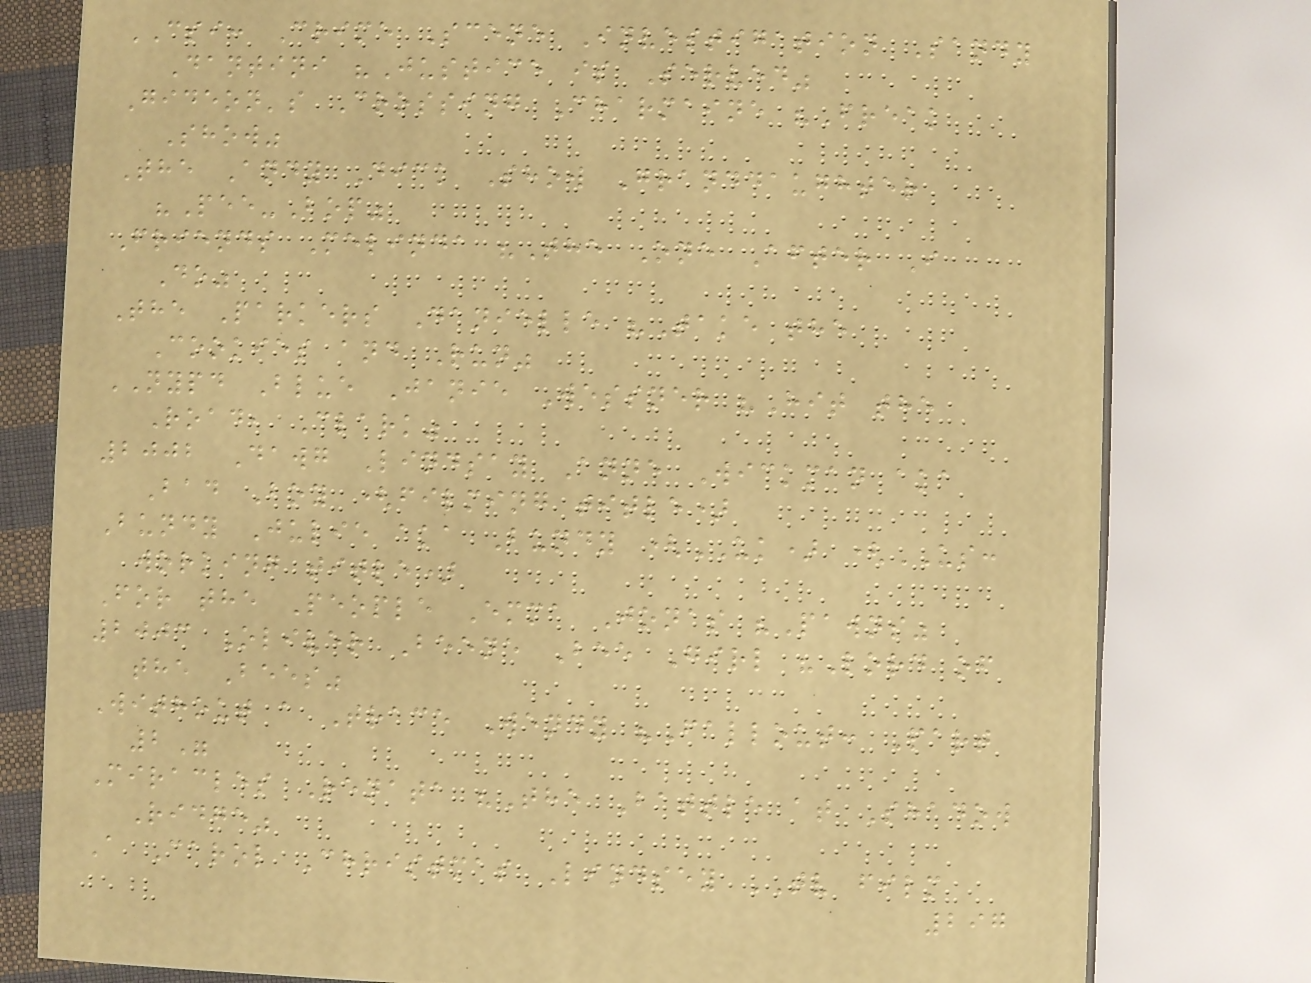CSI: Crime Scene Investigation Sandy
Dantini "Justice is Served"
Gideon's Crossing Charmaine "Freak
Show"
The Andy Dick Show Granddaughter
"Pee-Bop"
Friends Melinda "The One After I
Do"
The Parkers Danielle "Take the
Cookies and Run"
NYPD Blue Janie Wessner "Hit the
Road, Clark"
2002 Dawg Lindsay Anne Wickman aka
Bad Boy (filming title)
Bundy Julie aka Bundy (UK) (US:
working title)
For the People Emma Jonas "Pawns"
2003 Oliver Beene Bee Girl "Lord of
the Bees"
Without a Trace Wendy "Fallout: Part
2"
Miracles Renata "The Battle at Shadow
Ridge"
A Carol Christmas Lindsey TV film
297
